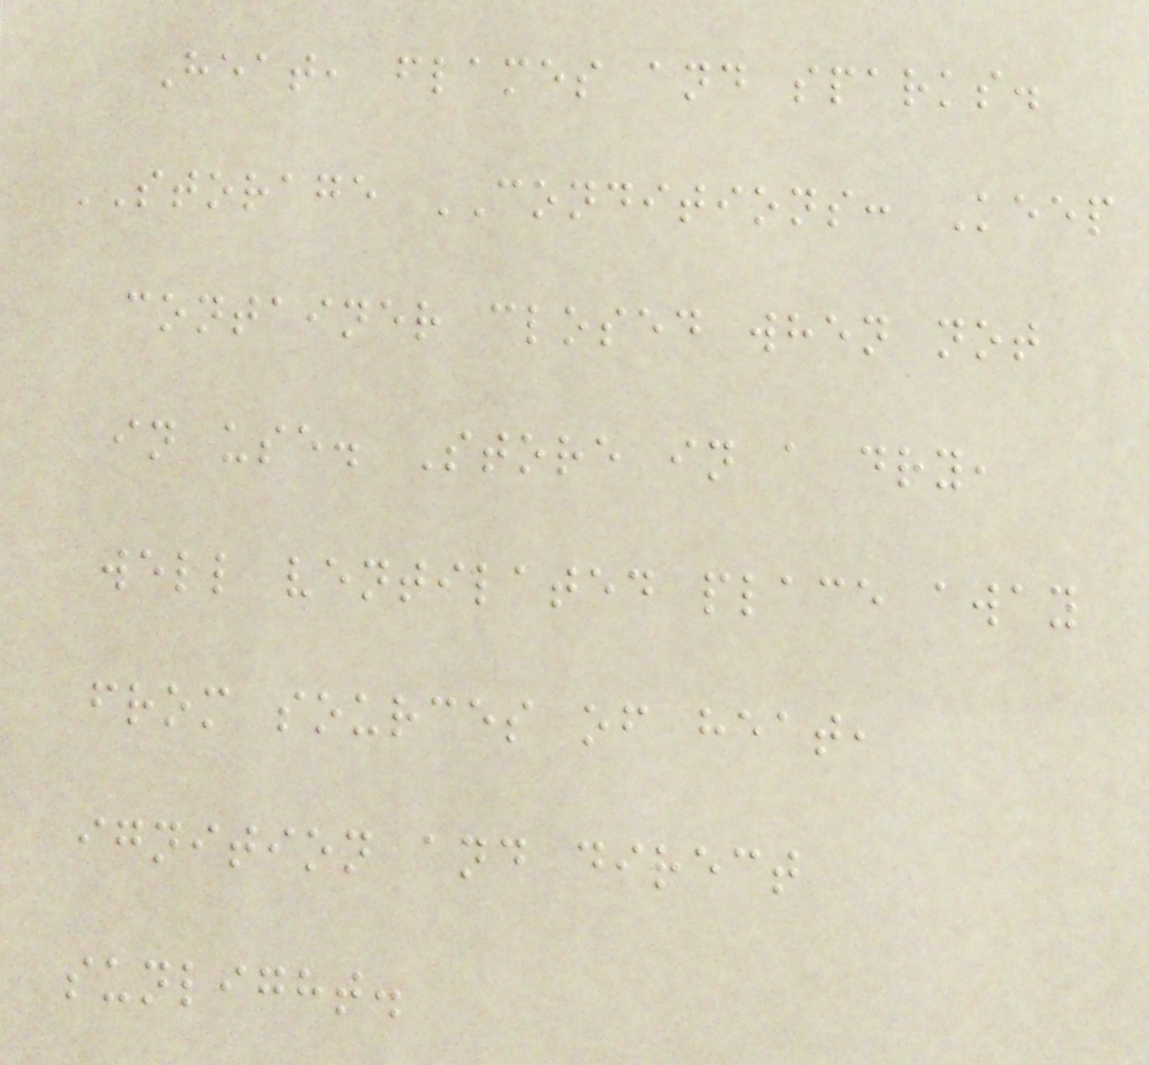Heat, flames and sparks.
STORAGE CONDITIONS: Keep
container closed when not
in use. Store in a dry,
well ventilated place away
from sources of heat,
ignition and direct
sunlight.
